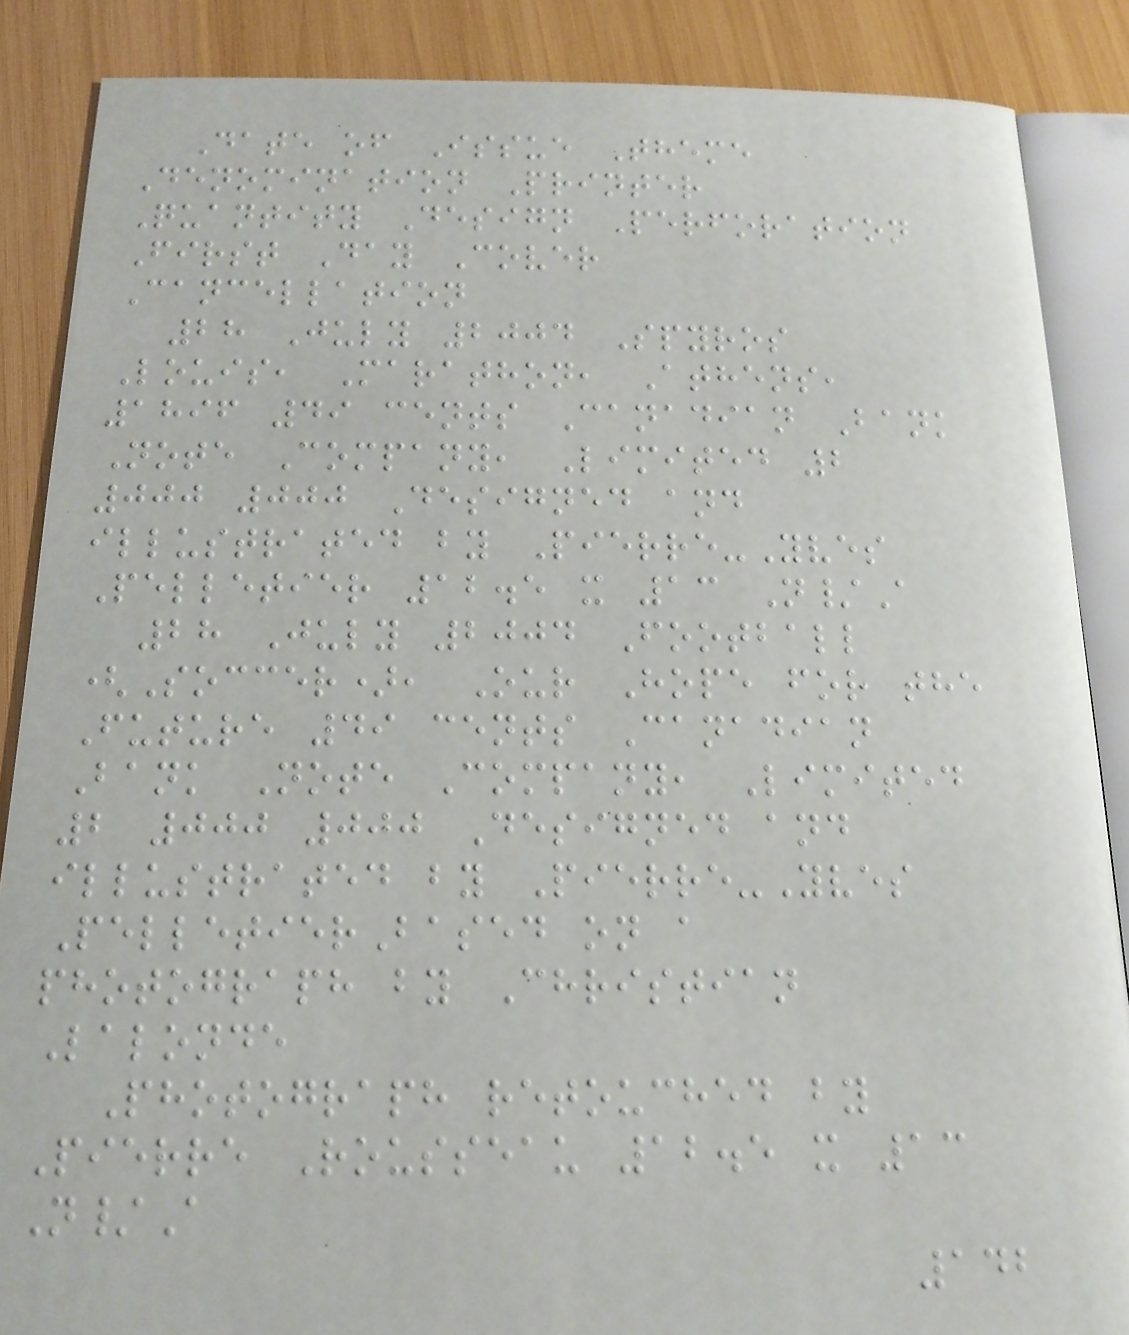Date of Issue Theme
Denomination Printer
Quantity Design Perforation
First Day Cover
Cancellation
28 July 2004 Spyros
Louis, Marathon, Athens,
1896 49 cents Canadian Bank
Note Company, Limited 2
000 000 Designed and
illustrated by Pierre-Yves
Pelletier 12.5 x 13 N/A
28 July 2004 Football
(Soccer), Our Hope for the
Future 49 cents Canadian
Bank Note Company, Limited
2 000 000 Designed and
illustrated by Pierre-Yves
PelletierBased on a
photograph by Christian
Lalonde
Photograph retouched by
Pierre Rousseau 12.5 x 13
N/A
142
